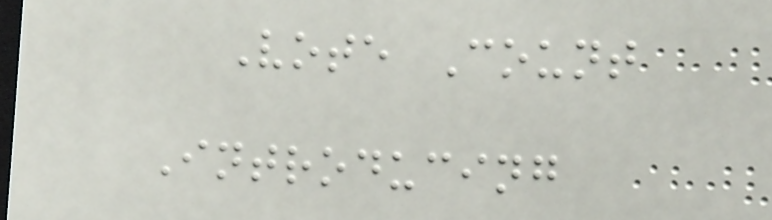Vote Count
Introducing
